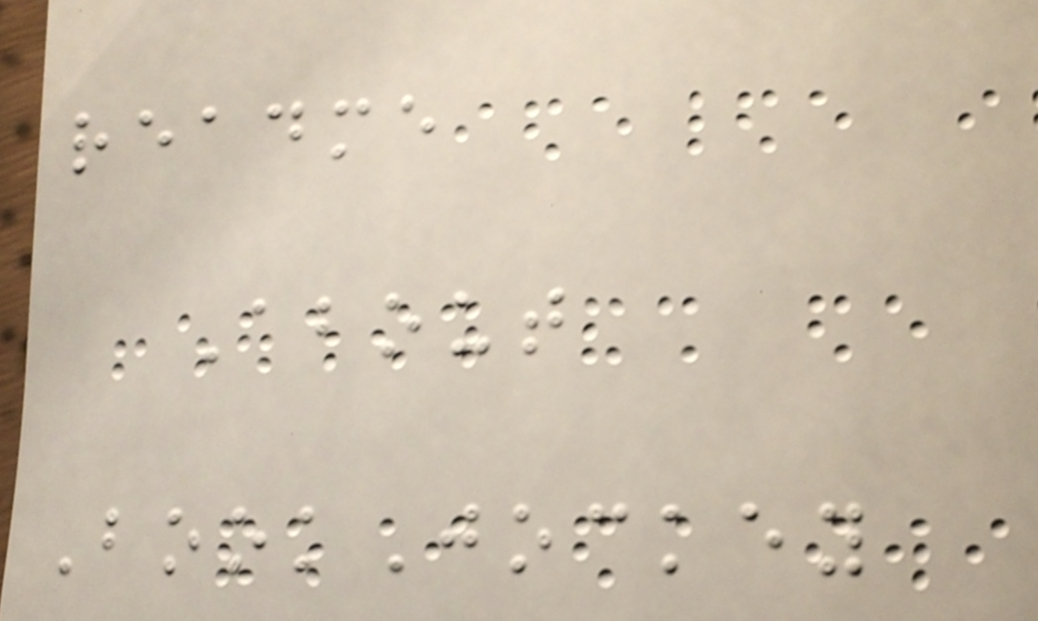readme
About
BookJockey
